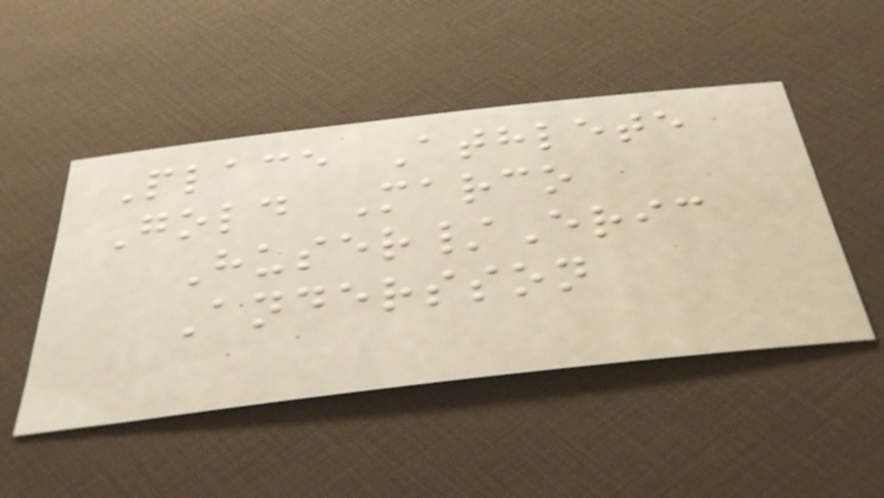Place Athlete
Gold Marco
Huser/Eric
Andersson
